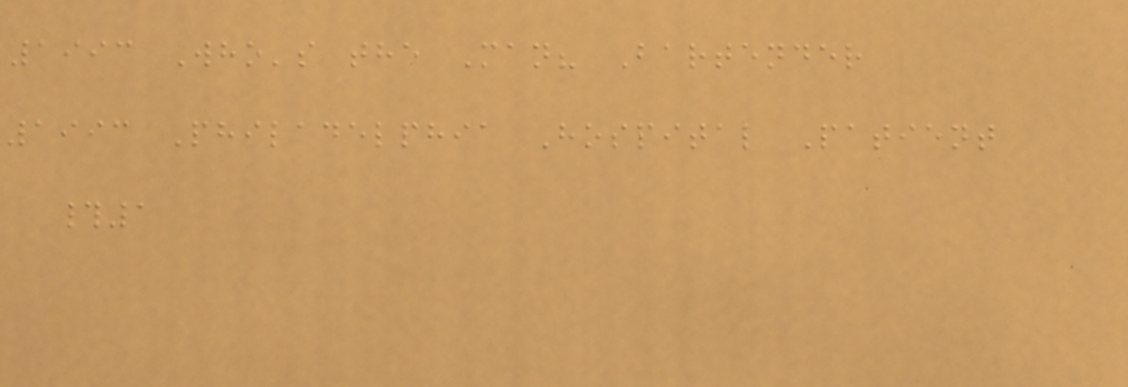1993 Who's the Man? Bartender
1993 Philadelphia Hospital Patient
#1
